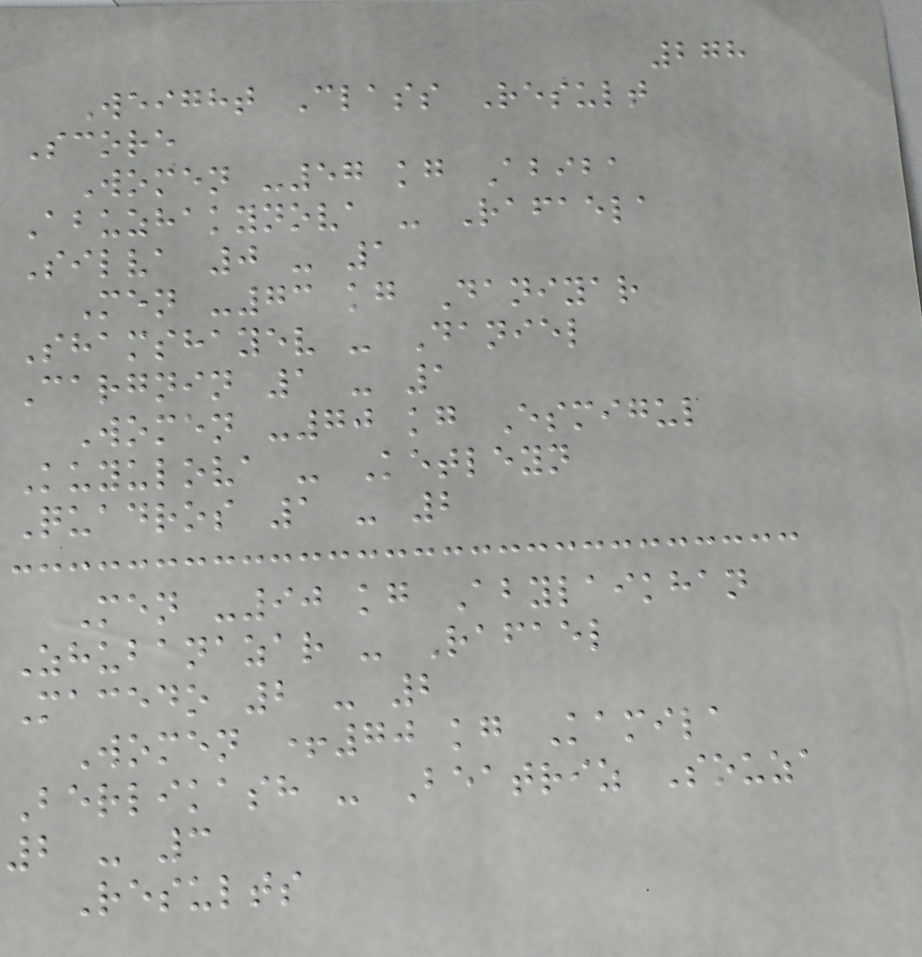278
Weight Class Result
Score
Women -57 kg Abiba
Abuzhakynova - Rafaela
Silva 0 - 1
Men -73 kg Daniyar
Shamshayev - Daniel
Cargnin 1 - 1
Women -70 kg Esmigul
Kuyulova - Ketleyn
Quadros 1 - 2
Men -90 kg Abylaikhan
Zhubanazar - Rafael
Macedo 2 - 2
Women +70 kg Kamila
Berlikash - Beatriz Souza
2 - 3
Results
